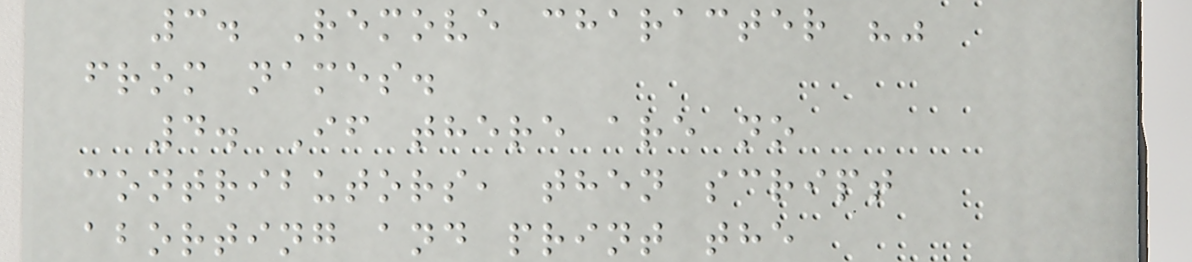3. Remove character ""
from names.
4. If there are no
contributors, then script
aborting and print the
